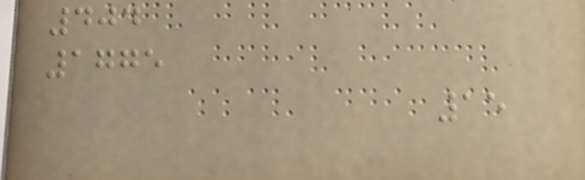404
1775
15
